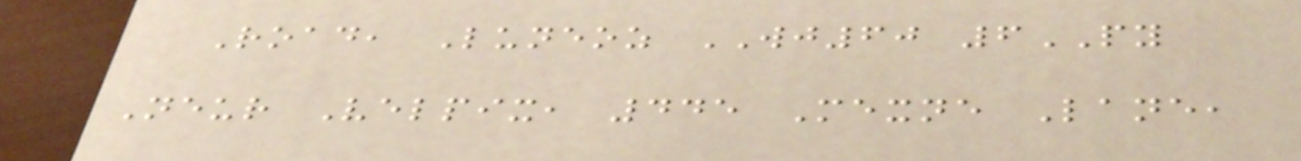Road, Luneoz WJ60 6PY
Neur Velpix, 445 Mexne Lane,
